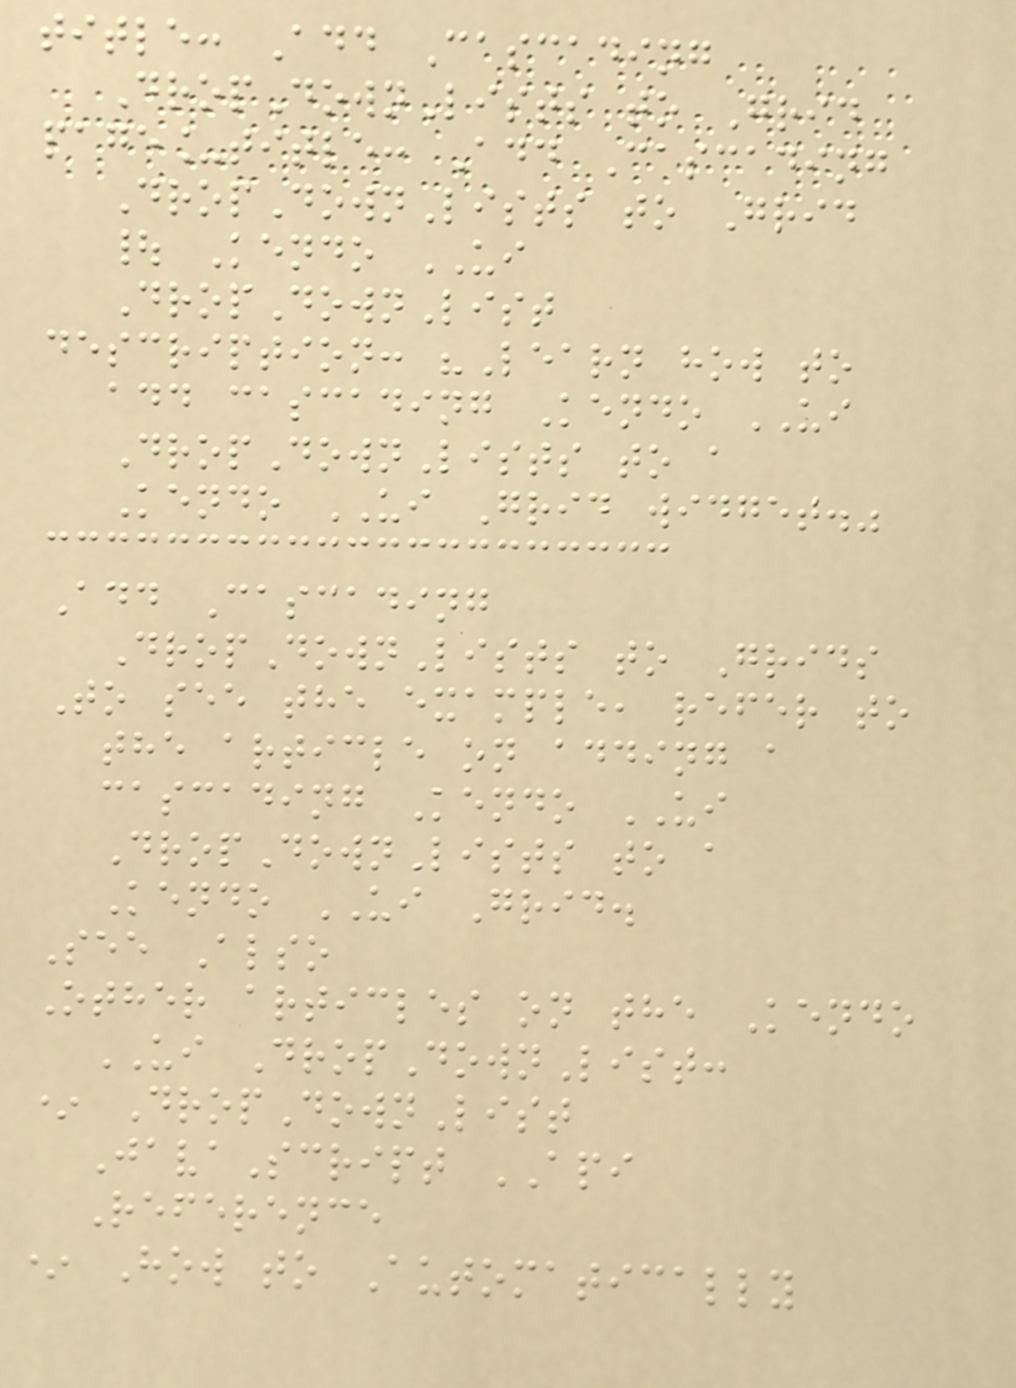title: Add Cascading
DropDownLists to Grid
page_title: Add Cascading
DropDownLists to Grid
| Kendo UI
DropDownList
description: "Learn how to
add cascading Kendo UI
DropDownLists to a
Kendo UI Grid widget."
Add Cascading
DropDownLists to Grids
To see the example, refer to
the article on adding a
cascading Kendo UI
DropDownLists to a
Kendo UI Grid.
See Also
Other articles on the Kendo
UI DropDownList:
* DropDownList
JavaScript API
Reference
* How to Automatically
